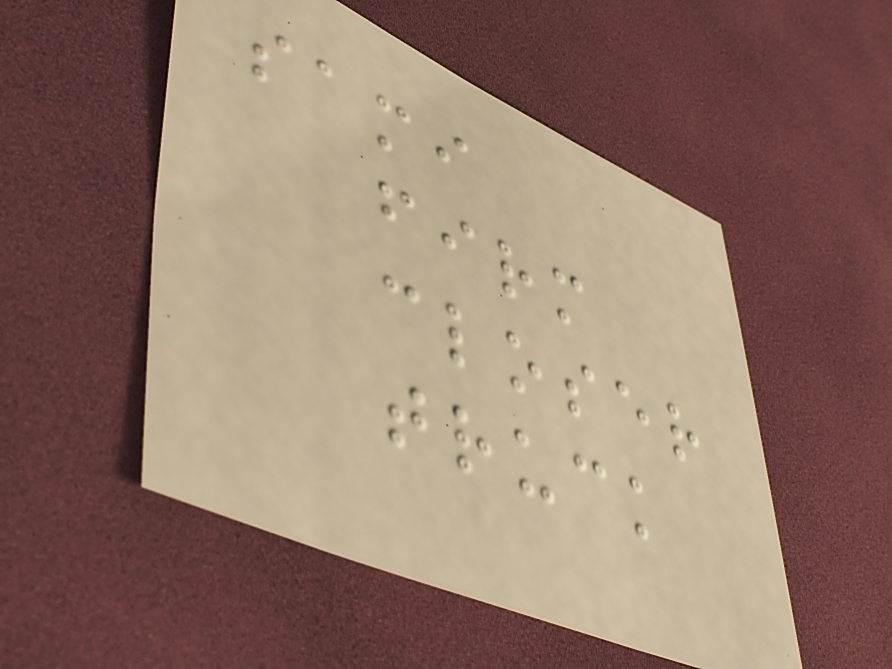sami
firm
closer
truck
